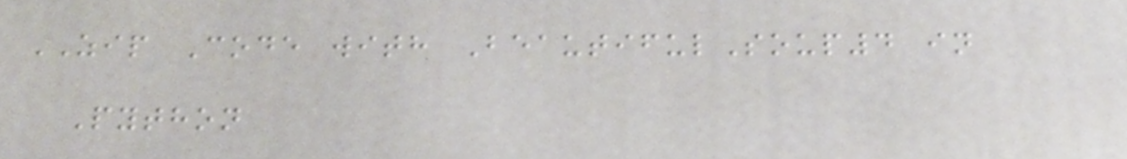ZIP Code with BeautifulSoup4 in
Python
